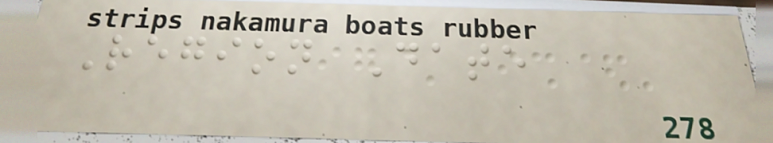Region Date
